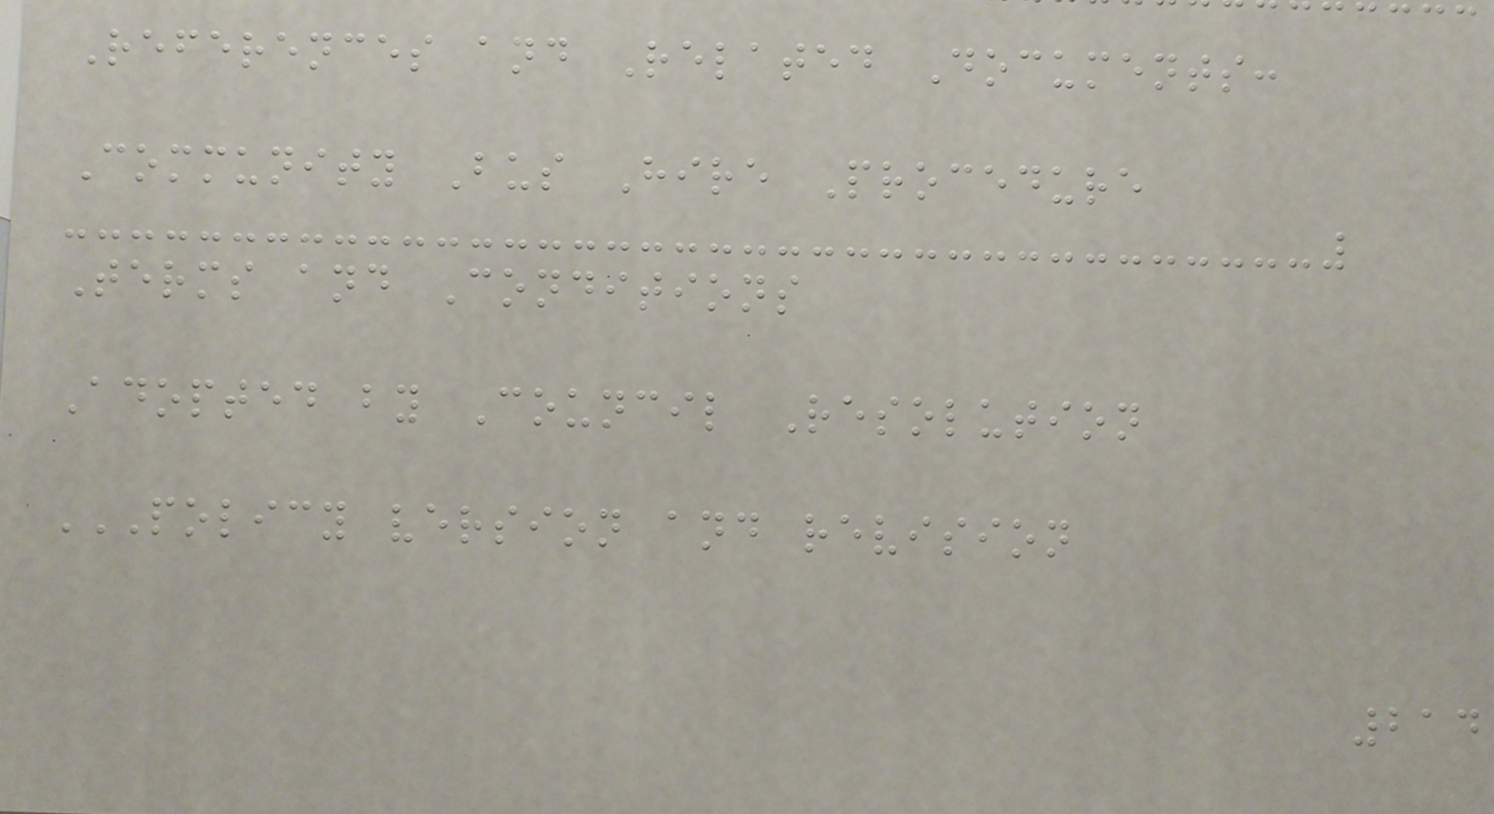References and Related Documents:
Community Bus Hire Procedure
Terms and Conditions
Adopted by Council Resolution
POLICY VERSION AND REVISION
214
